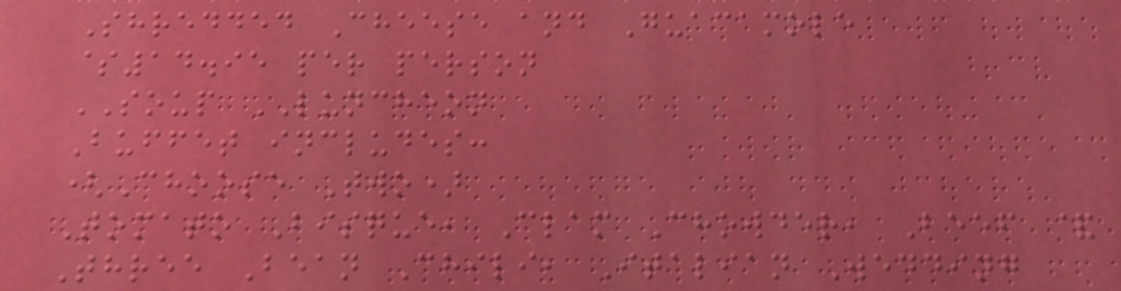Shredded Cheese and Guacamole
$14.95 per person
SOUP LUNCHEON
Buffet includes:
(Choose Two)
Tomato Bisque, Clam Chowder, Beef &
Three Bean Chili, Italian Wedding
